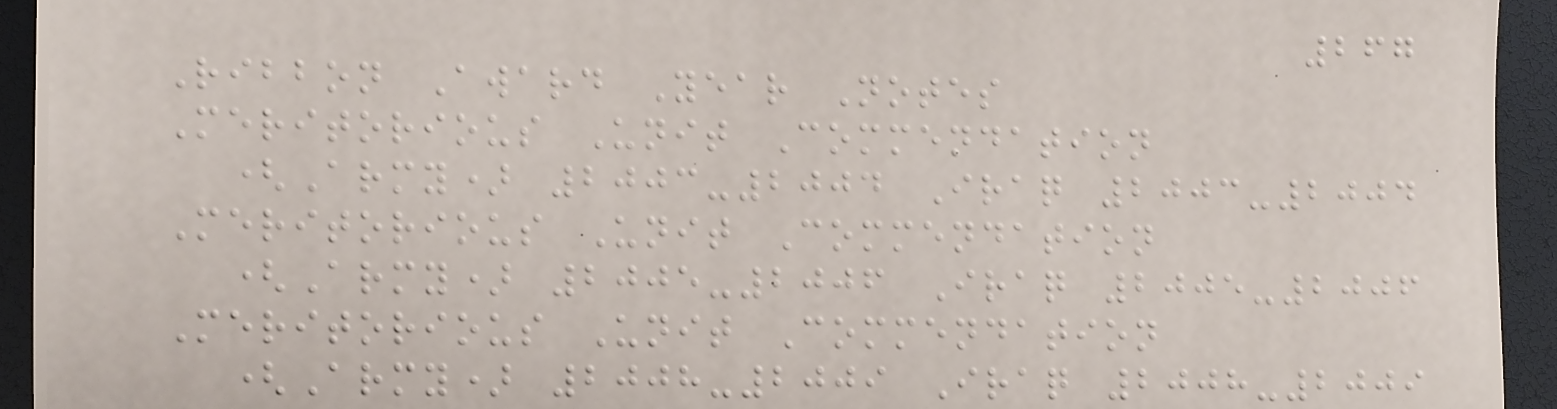267
Ribbon Award Year Notes
Meritorious Unit Commendation
(Army) 2003-2004 Iraq 2003-2004
Meritorious Unit Commendation
(Army) 2005-2006 Iraq 2005-2006
Meritorious Unit Commendation
(Army) 2008-2009 Iraq 2008-2009
